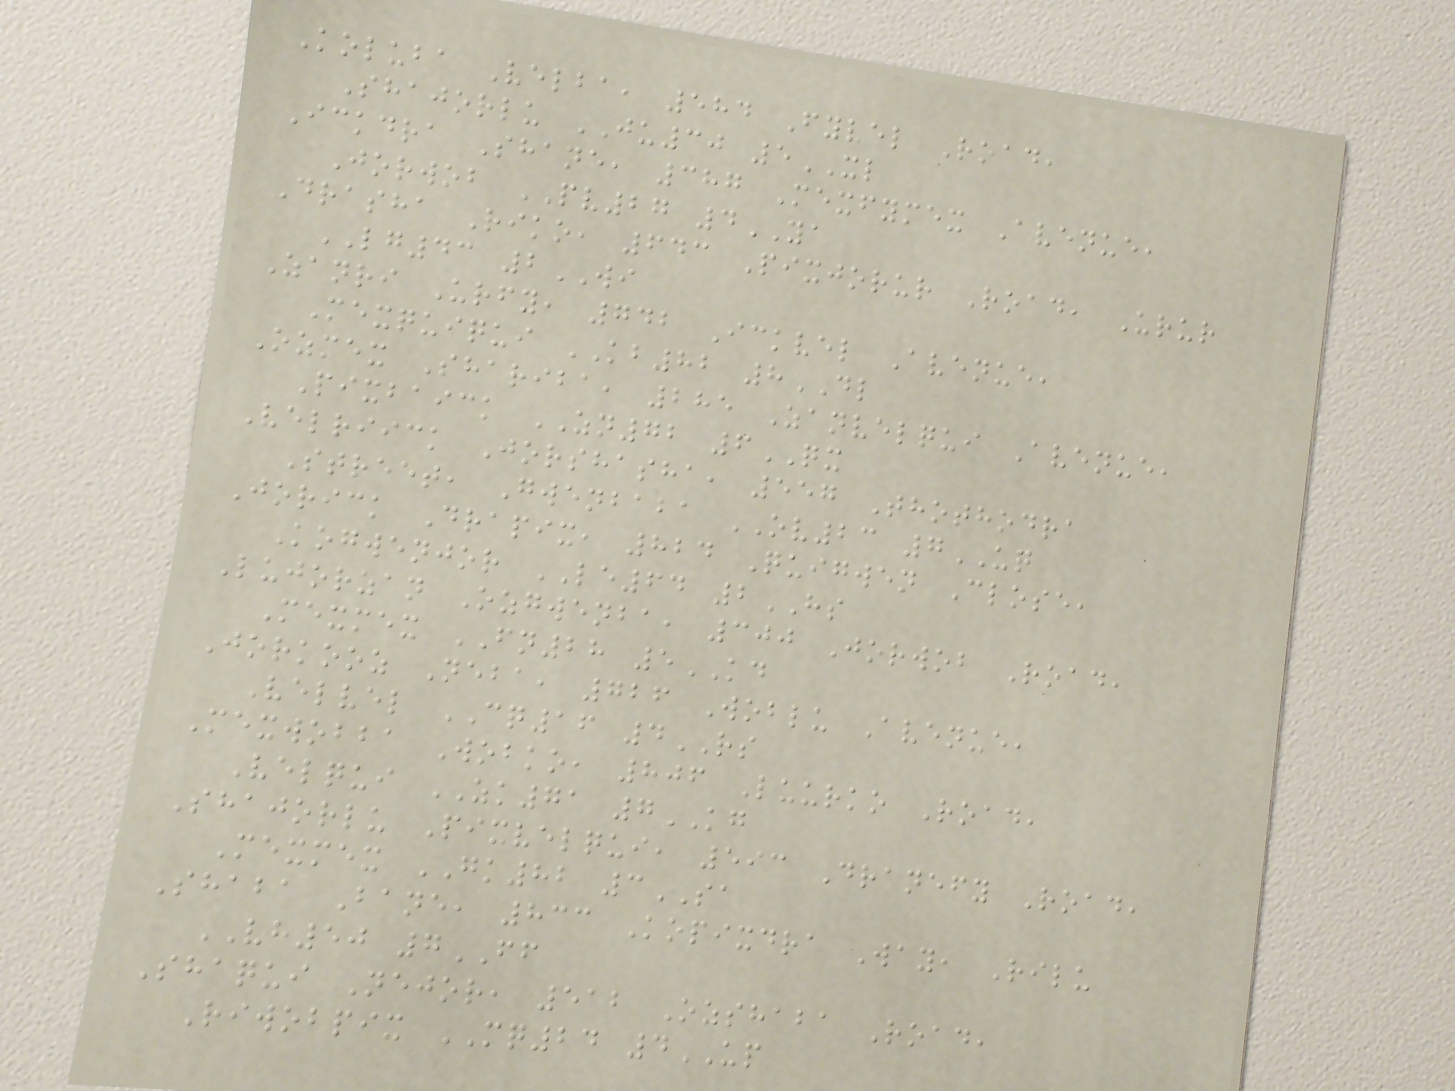Koluba Velba, 584 Fyvel Road,
Shajorlu JU30 5XL
Ickdra Shane, 387 Mexfymex Avenue,
Jorwob PV27 4YA
Drasha Riko, 643 Pixjorur Road, Urur
LG43 2WI
Zanri Urfy, 742 Ickvel Avenue,
Mexquiqui KB82 8DL
Ozmex Shariba, 285 Zanvelqui Avenue,
Pixbaick ZN72 6QX
Velriick Jorshasha, 557 Thothodra
Street, Gwenbaba OV23 7UQ
Jorick Drapix, 824 Quigwen Close,
Kogwenjor LE64 2HS
Lujorzan Ozgwenba, 300 Jorwob Road,
Mexmex FN28 5KD
Jorkooz Neba, 726 Woblu Avenue,
Velvel CQ16 4RS
Mexwobba Wobko, 806 Luurko Road,
Velqui ZK71 7KG
Shajorlu Pixvelqui, 593 Dranefy Road,
Mexmex GK82 3SA
Shaba Bane, 833 Kopixdra Way, Rilu
VH50 7FF
Shaqui Nejor, 512 Ozshaba Road,
Riwobpix MQ24 4UP
